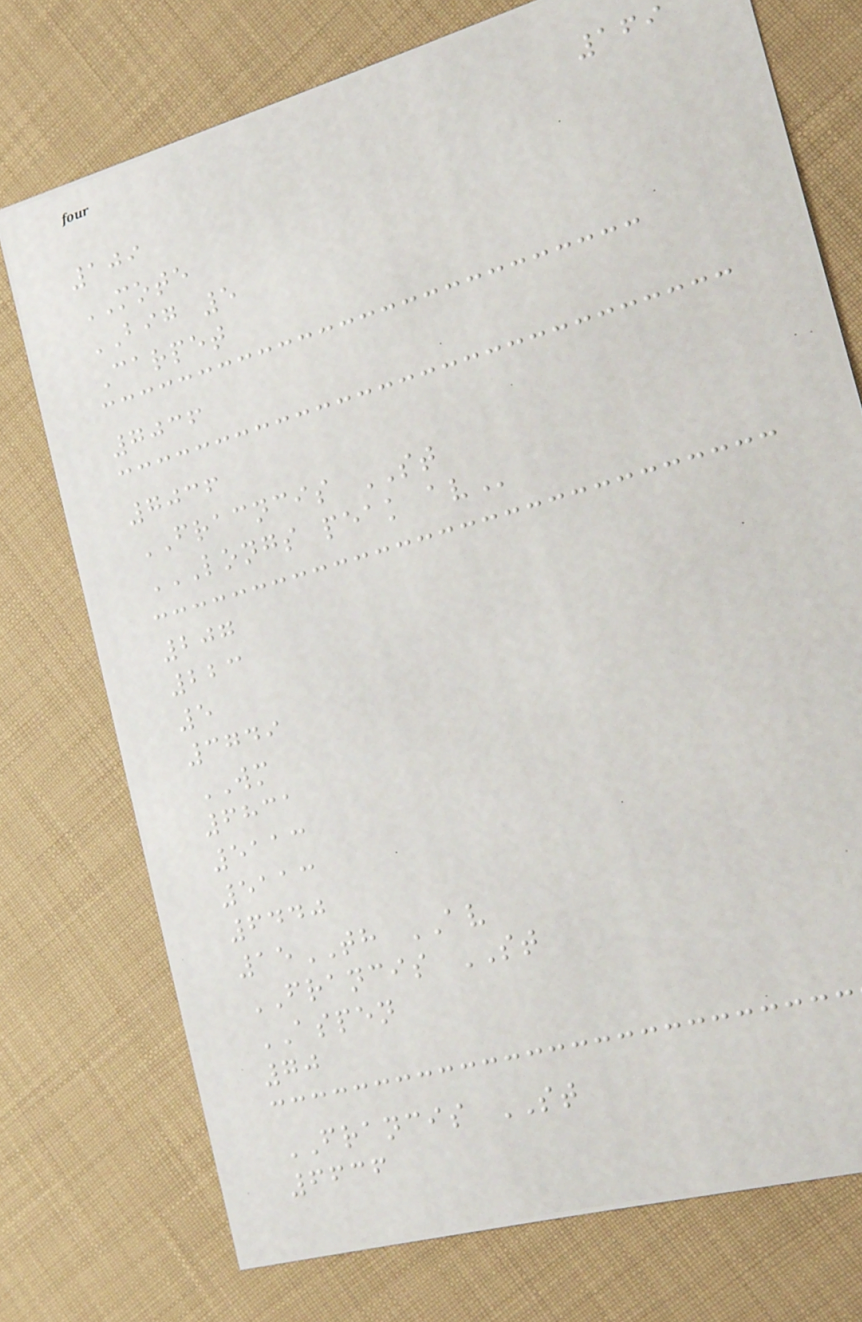169
109
MOTE
BIG 5
Carpet
7036
7036
FRACNCIS ST
LONGS PEAK AV
207
223
5
3749
WM
6831
5113
5113
6440
15TH AV
FRANCIS ST
ASPEN
70
FRANCIS ST
6636
